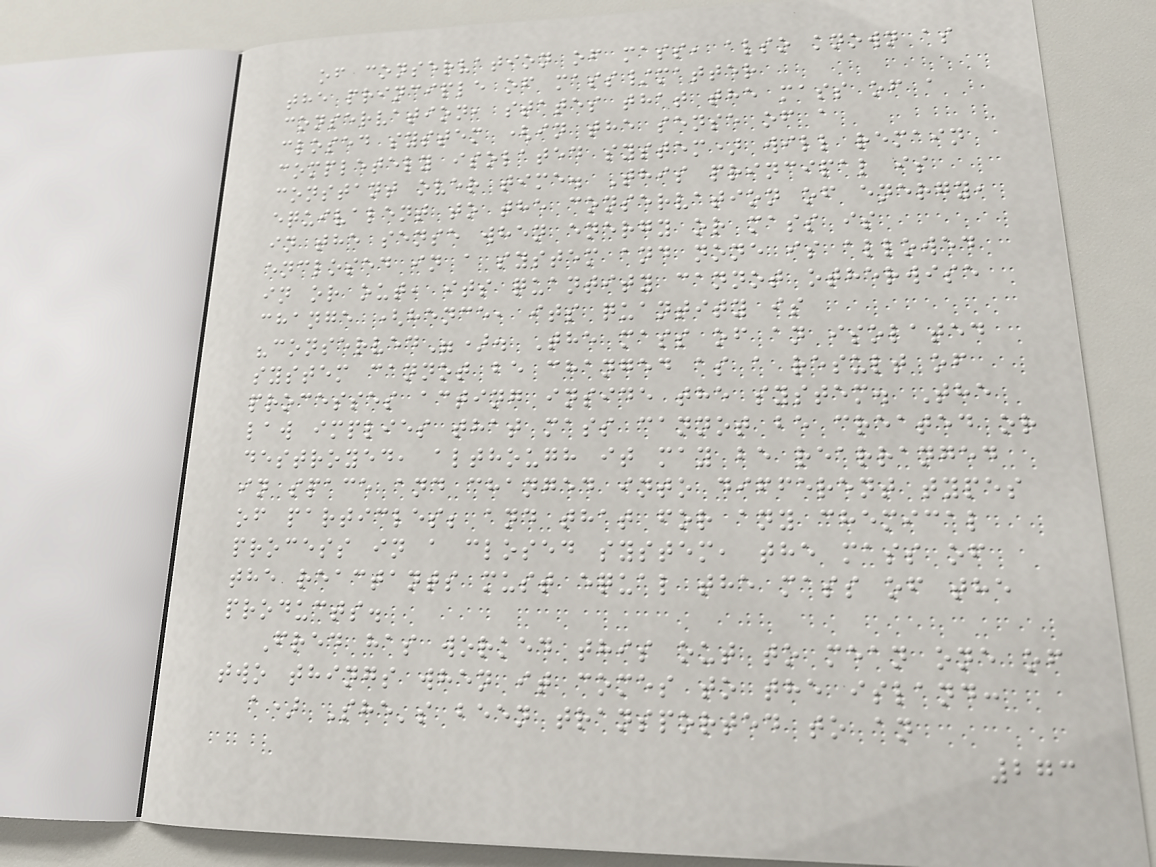of conservation of mass, also known as
the principle of mass/matter
conservation, states that the mass of a
closed system (in the sense of a
completely isolated system) will remain
constant over time. This principal is
equivalent to the conservation of energy,
in the sense when energy or mass is
enclosed in a system and none is allowed
in or out, its quantity cannot otherwise
change (hence, its quantity is
"conserved"). The mass of an isolated
system cannot be changed as a result of
processes acting inside the system. The
law implies that mass cannot be created or
destroyed, although it may be rearranged
in space and changed into different types
of particles; and that for any chemical
process in a closed system, the mass of
the reactants must equal the mass of the
products.
Fred has worked this out to mean one of
two things when it comes to the island:
a) She's been transported to an
273
